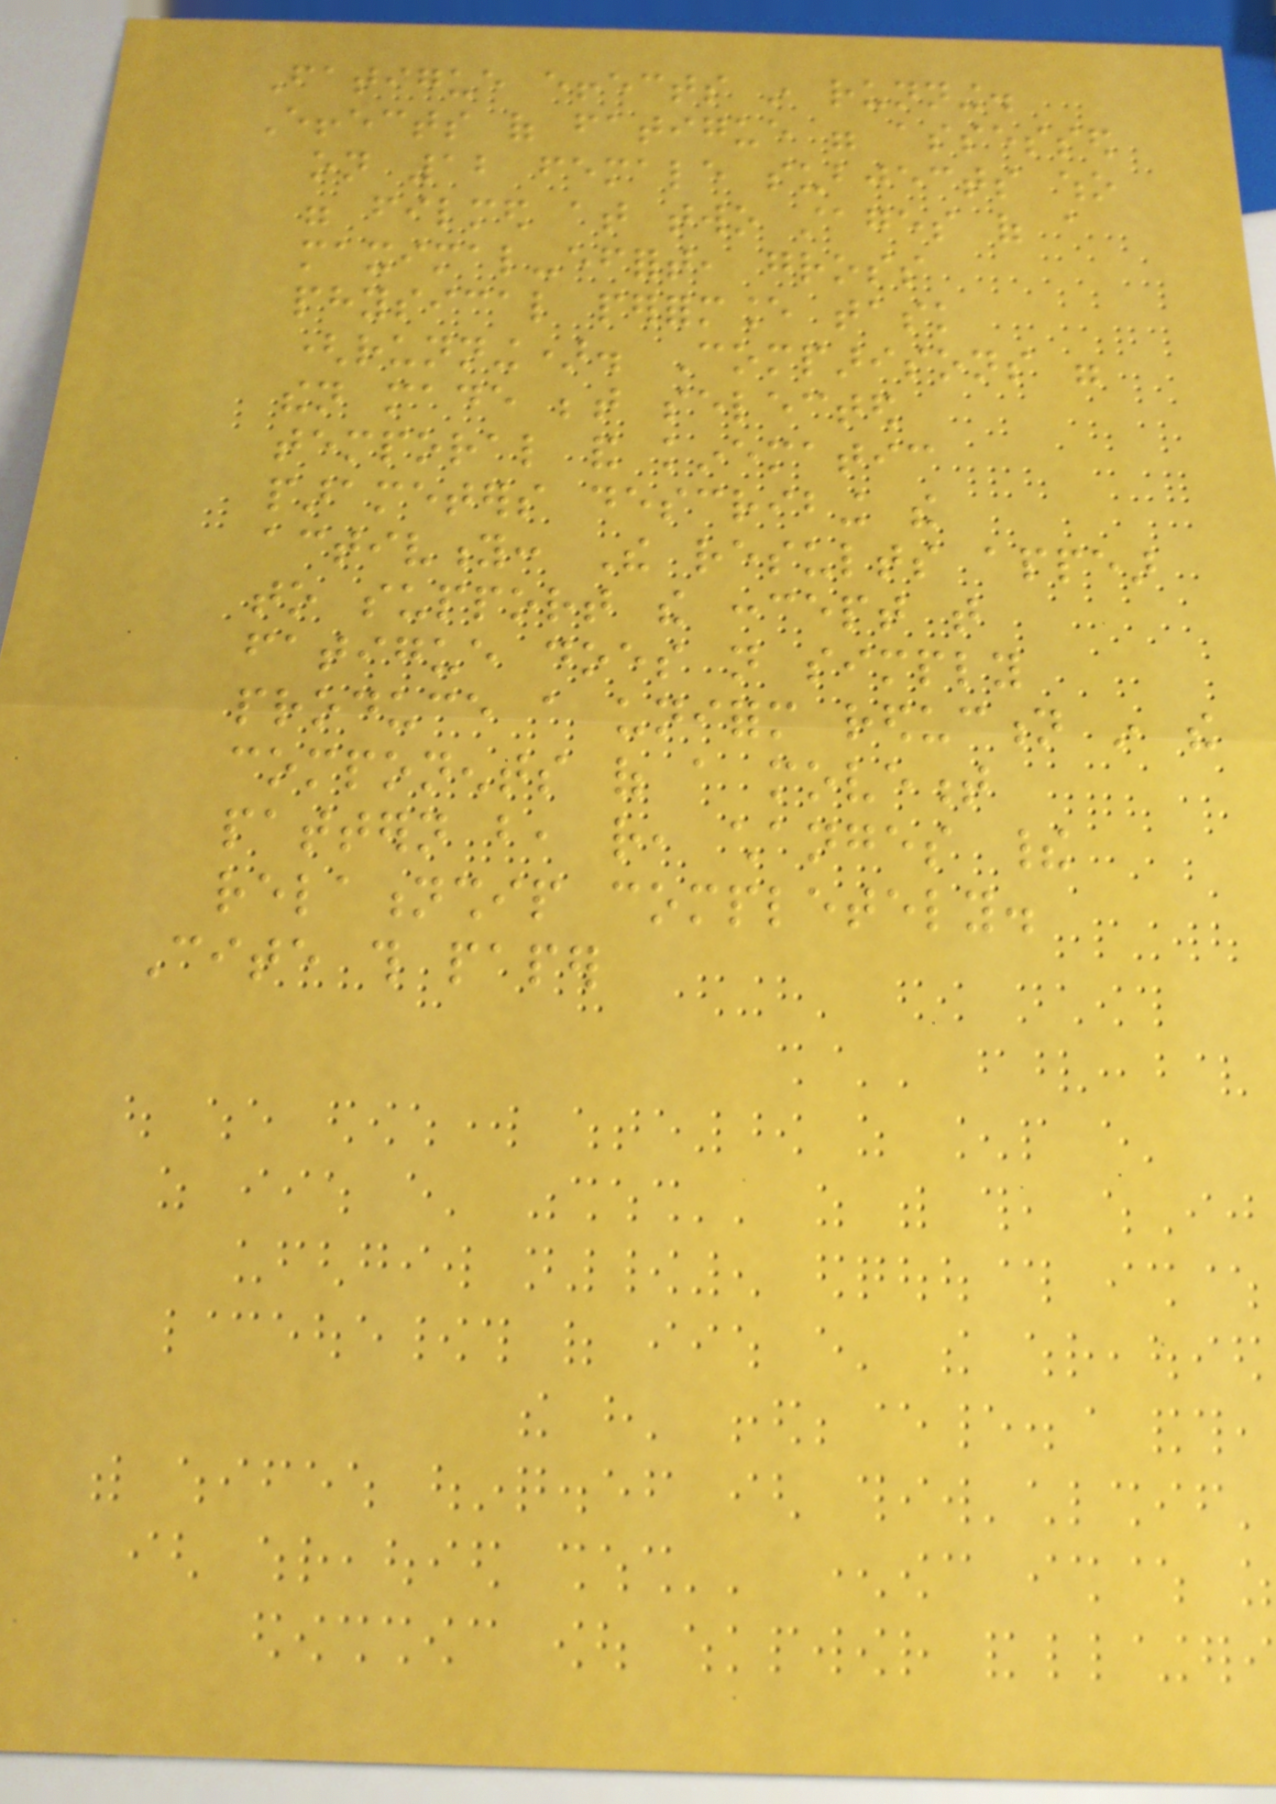Fatigue effects in running.
Effects of fatigue were assessed
on 12 female subjects who
were filmed at two stages of a
maximal-effort, gross
physical performance task
(running). Comparisons were
then made between selected
temporal and kinematic
parameters describing the
activity: The results appear
to support the concept that
fatigue does not simply
produce a uniform reduction in the
components of a movement
pattern but, rather, changes their
relationship completely.
Cite this paper
